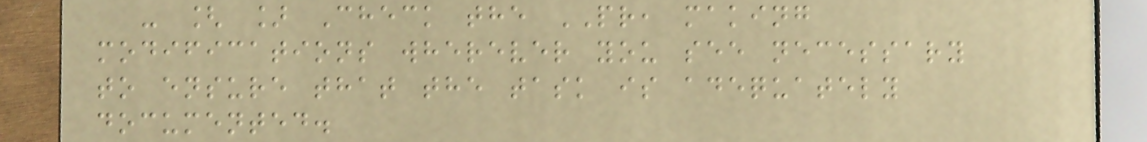- [ ] Check the PR, making
modifications wherever you see necessary
to ensure that the task is adequately
documented.
